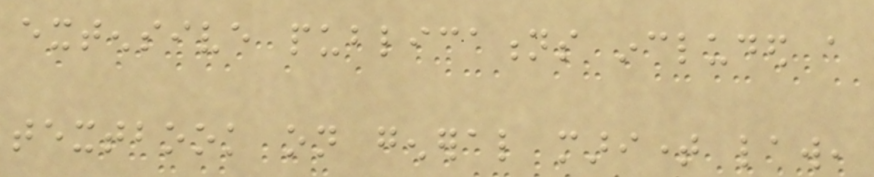extensive publications included a
textbook on general maritime law,
